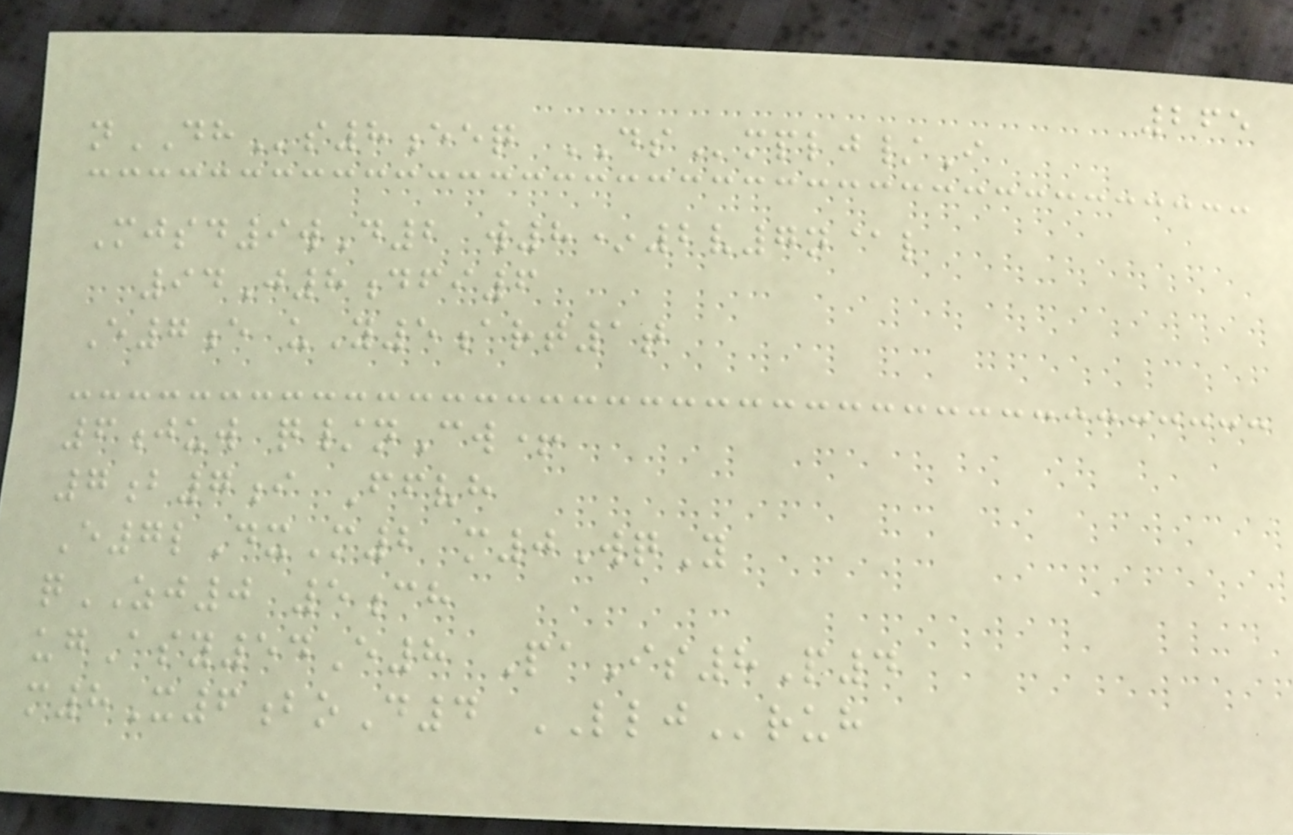265
nDHs8eeq DSmplj/I
Mjsd9wD2 w8*2v7n@l
94J8dfi6
E7e uY5art1t
6juw q/nCw+
7b7i Ffvh
E7lDxM2 m0WqY
qZJ0 5ch
ugAsy54E8 PaIs8P4
m8X6boD4 LLJruh
